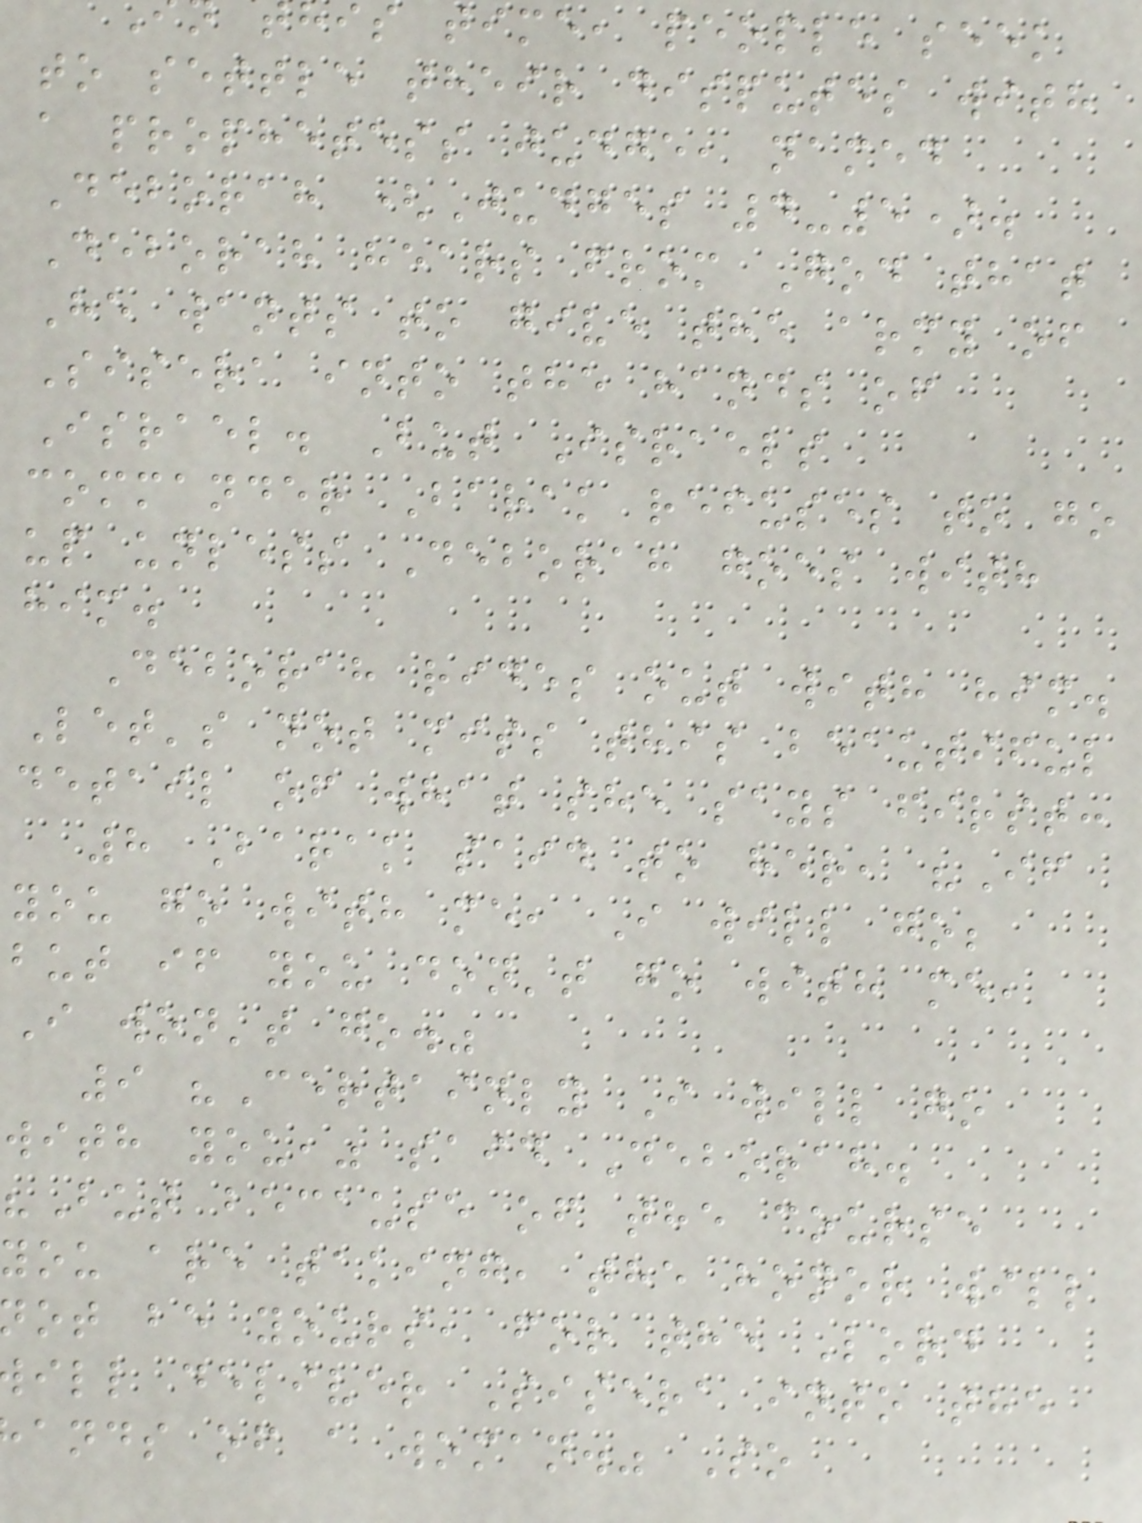his time, people seek
to settle their disputes with
a prophetess judge, named
Deborah (Judges 4-5).
Deborah hears from God that
He wants to give the army of
Sisera into the hands of
Israel. But Israels
commander Barak refuses to go
up unless Deborah goes with
him.
Deborah rides out with him.
Let's not miss this beautiful
detail of what she says first:
8 Barak said to her, "If
you go with me, I will go;
but if you don't go with me,
I won't go."
9 "Certainly I will go
with you," said Deborah.
"But because of the course
you are taking, the honor will
ot be yours, for the Lord
ill deliver Sisera into the
ands of a woman." So
